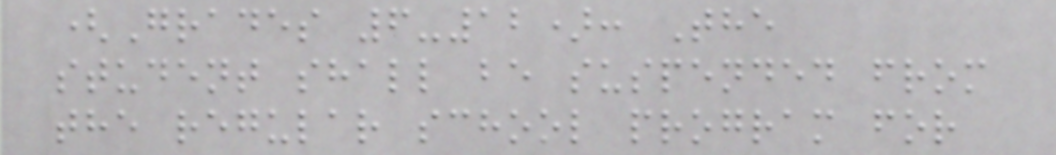(Grades 6-12): The
student shall be suspended from
the regular school program for
